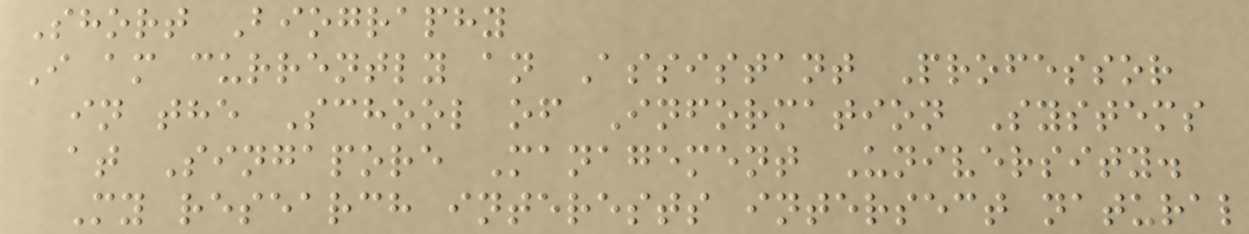Short Biography
I am currently an Assistant Professor
in the School of Information Systems
at Singapore Management University.
My research interests intersect natural
